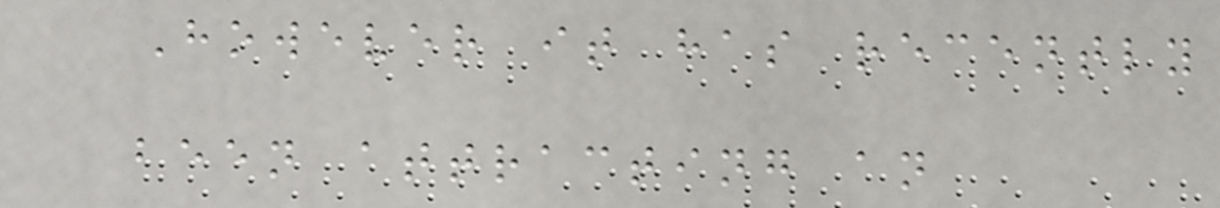However it has recently
been attracting an
